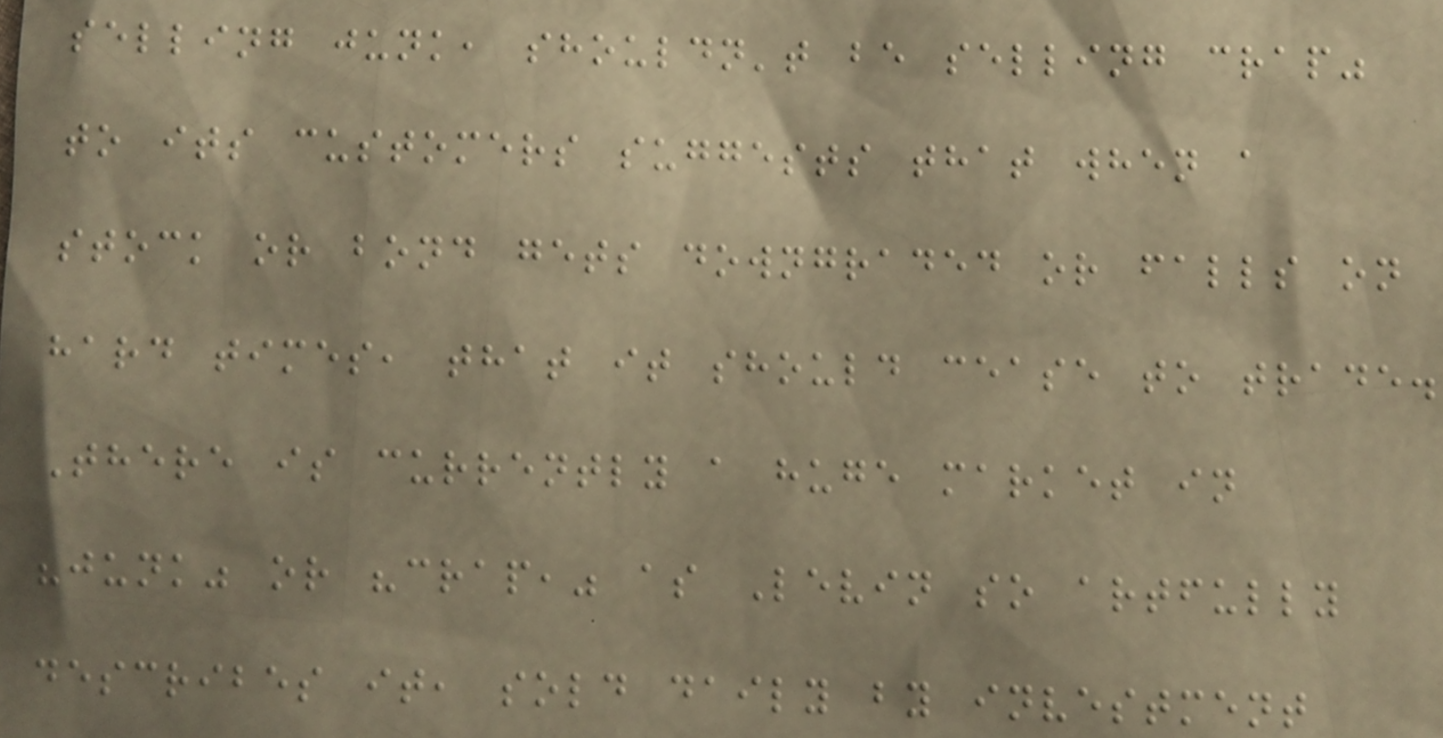selling junk, shouldn't be selling crap"
to its customers suggests that when a
stock or bond gets downgraded or falls on
hard times, that it should cease to trade.
There is currently a huge market in
"junk" or "crap," as Levin so artfully
describes it, sold daily by investment
